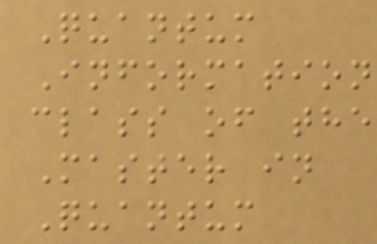Quantum
Information
class of the
Master in
Quantum
